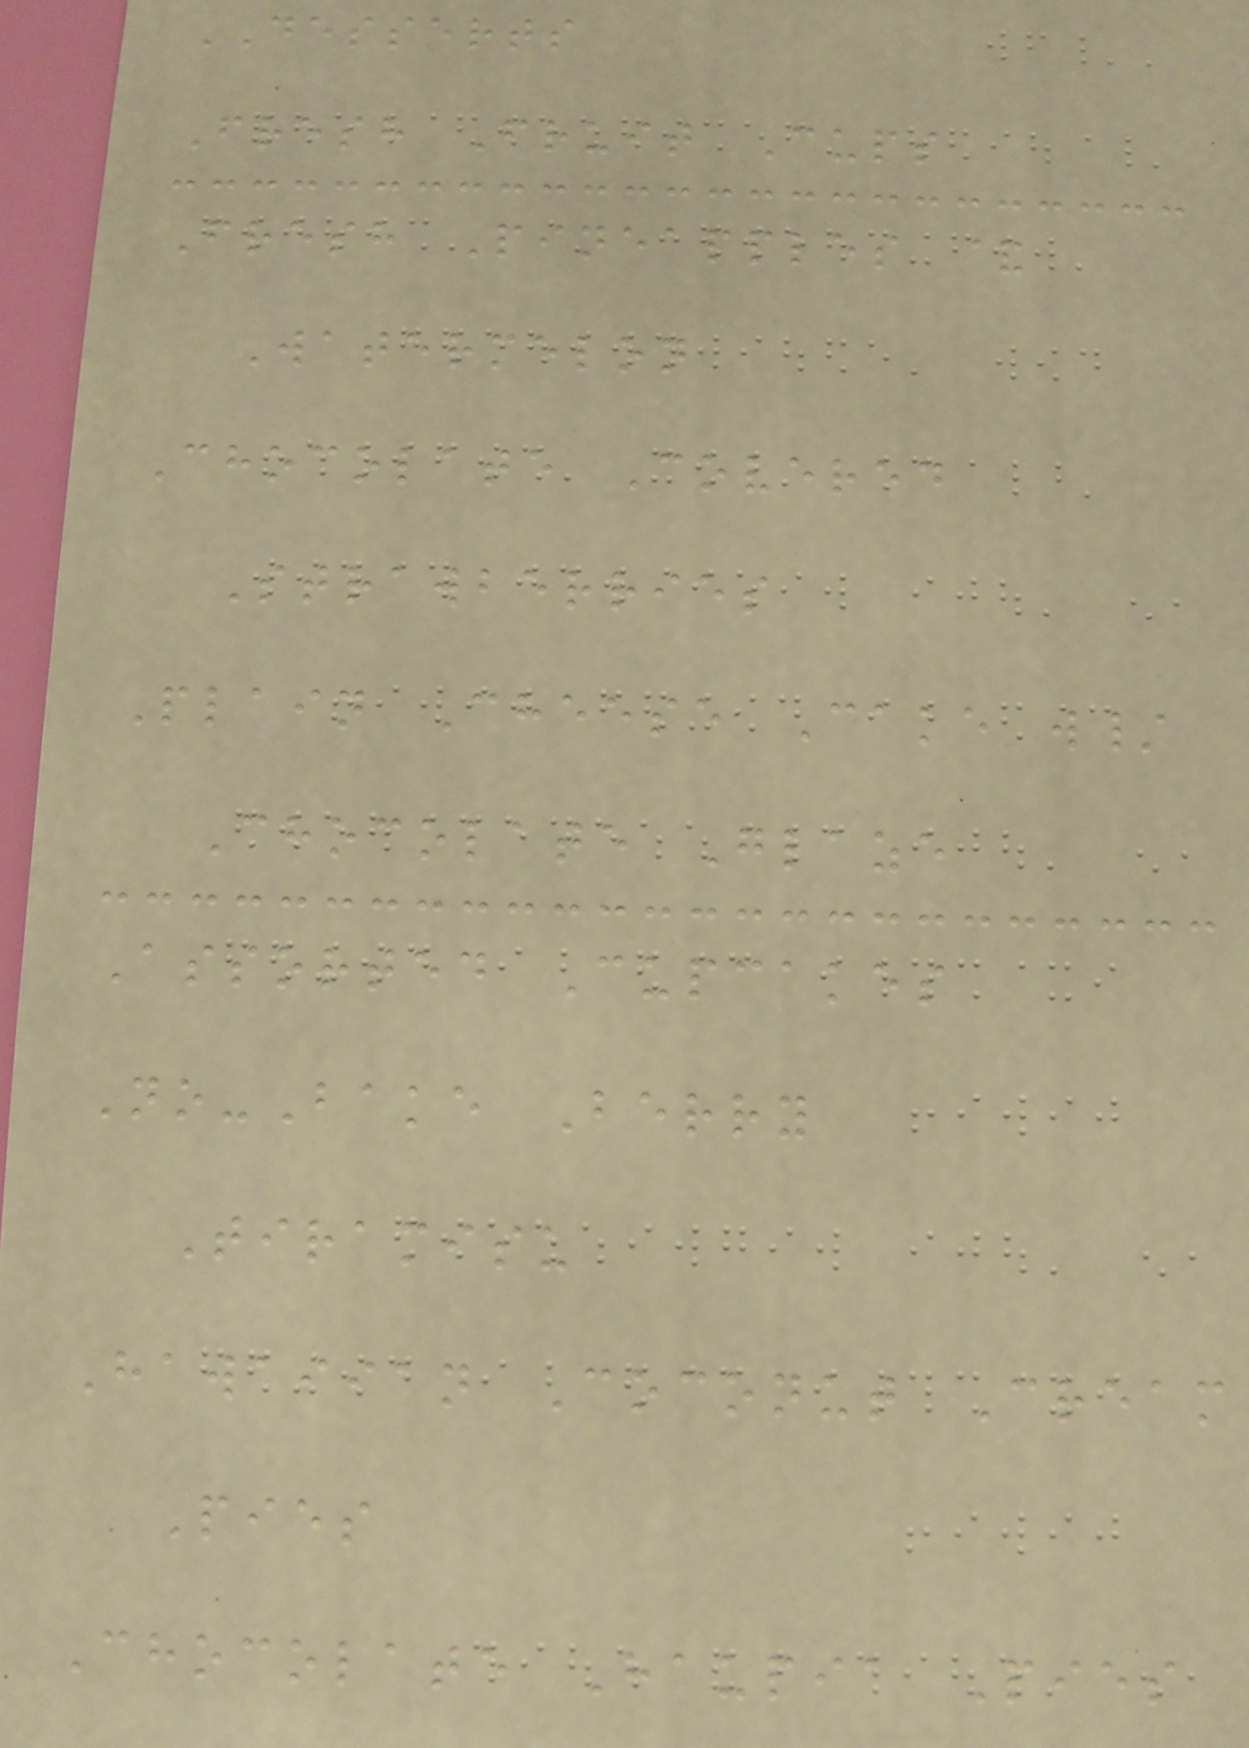DESSERTS
Fresh Fruit Cups
Fresh Pineapples &
Watermelon
Chocolate Covered
Strawberries
Plain Cheese Cake w/
Chocolate Glaze
Assorted Cupcakes
No-Bake Berry
Tiramisu
Hawaiian Coconut Cream
Pies
Chocolate Haupia Pies
